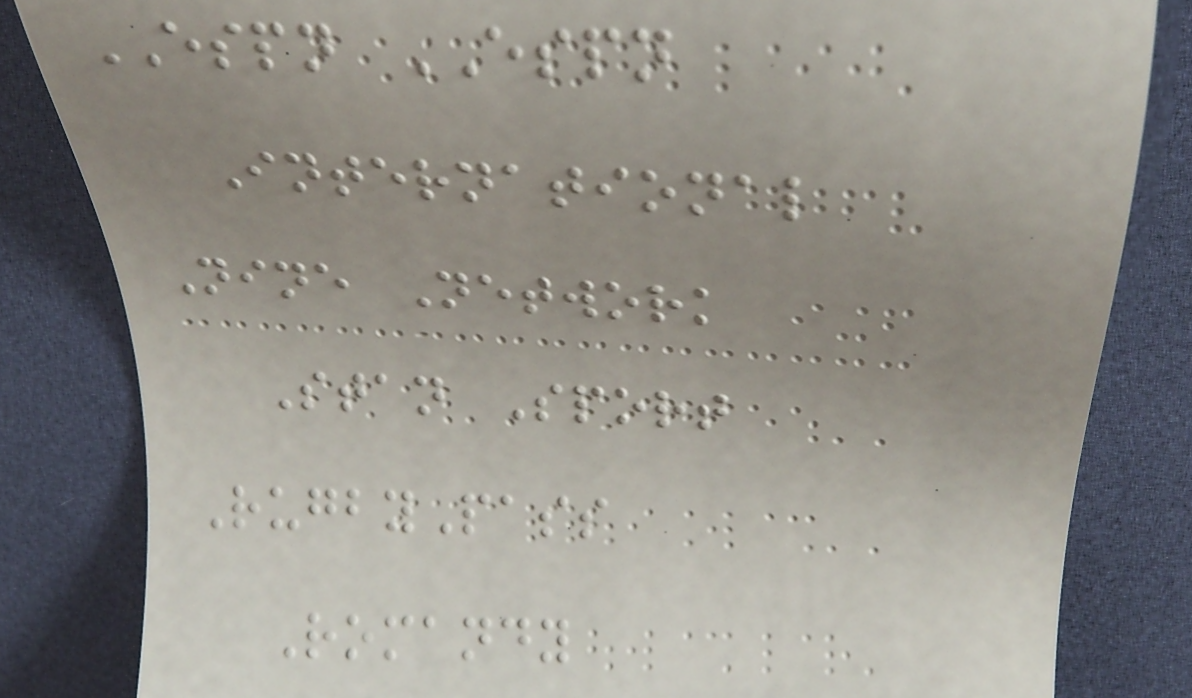ESPN ESPN
International
Nine Network
Stan Sport
RugbyPass
Romandy
